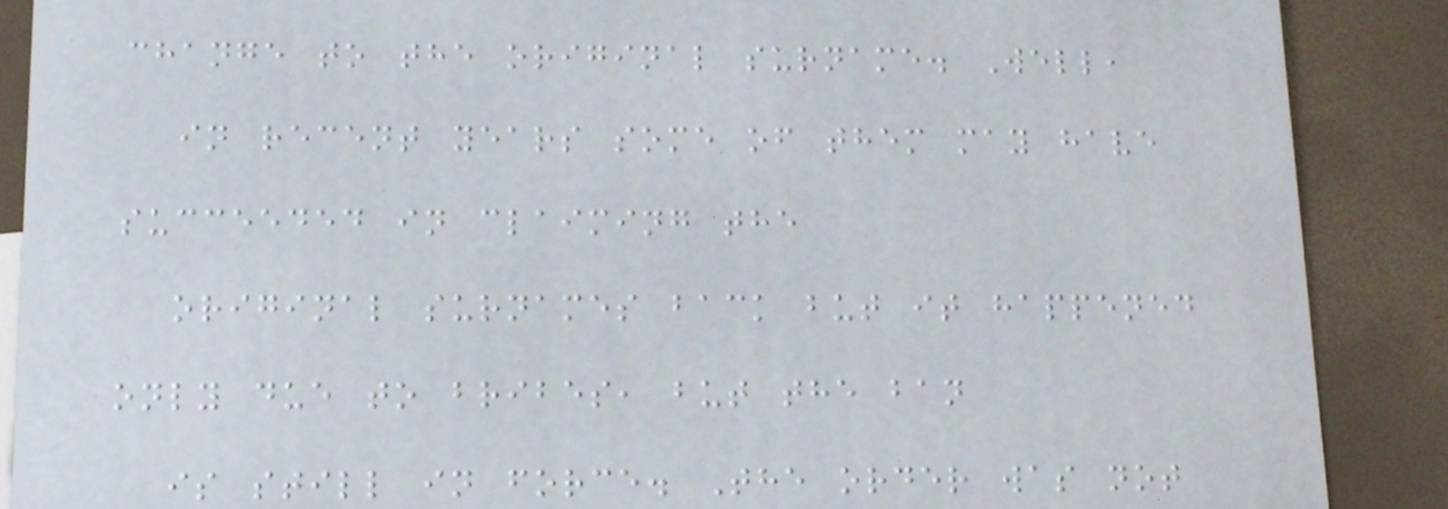change to the original surname. Well,
in recent years some of them may have
succeeded in claiming the
original surnames back but it happened
only due to bribes, but the ban
is still in force. The order was not
